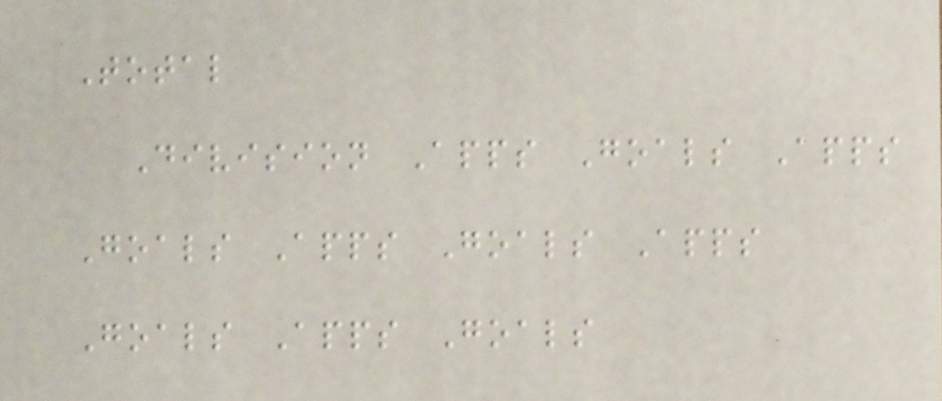Total
Division Apps Goals Apps
Goals Apps Goals Apps
Goals Apps Goals
